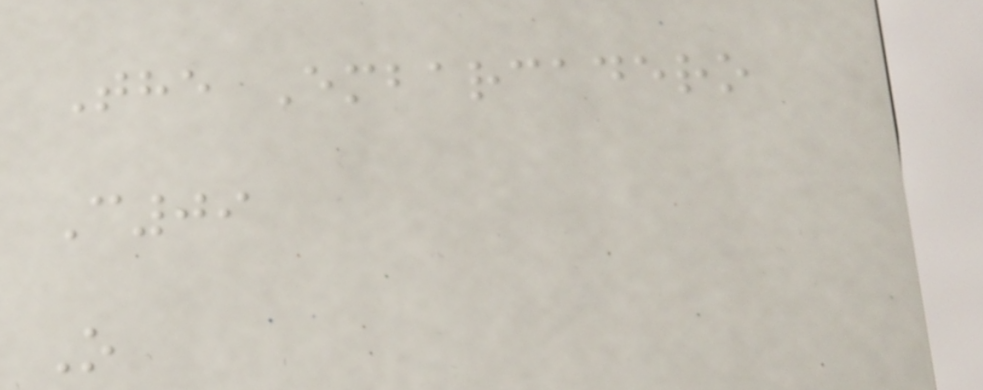The Embarcadero
C09
O
